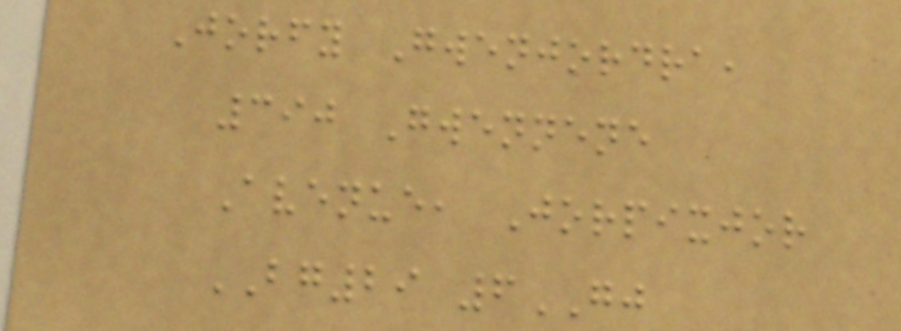Jorfy Gwenjordra,
390 Gwennene
Avenue, Jorpixjor
BG29 6GJ
